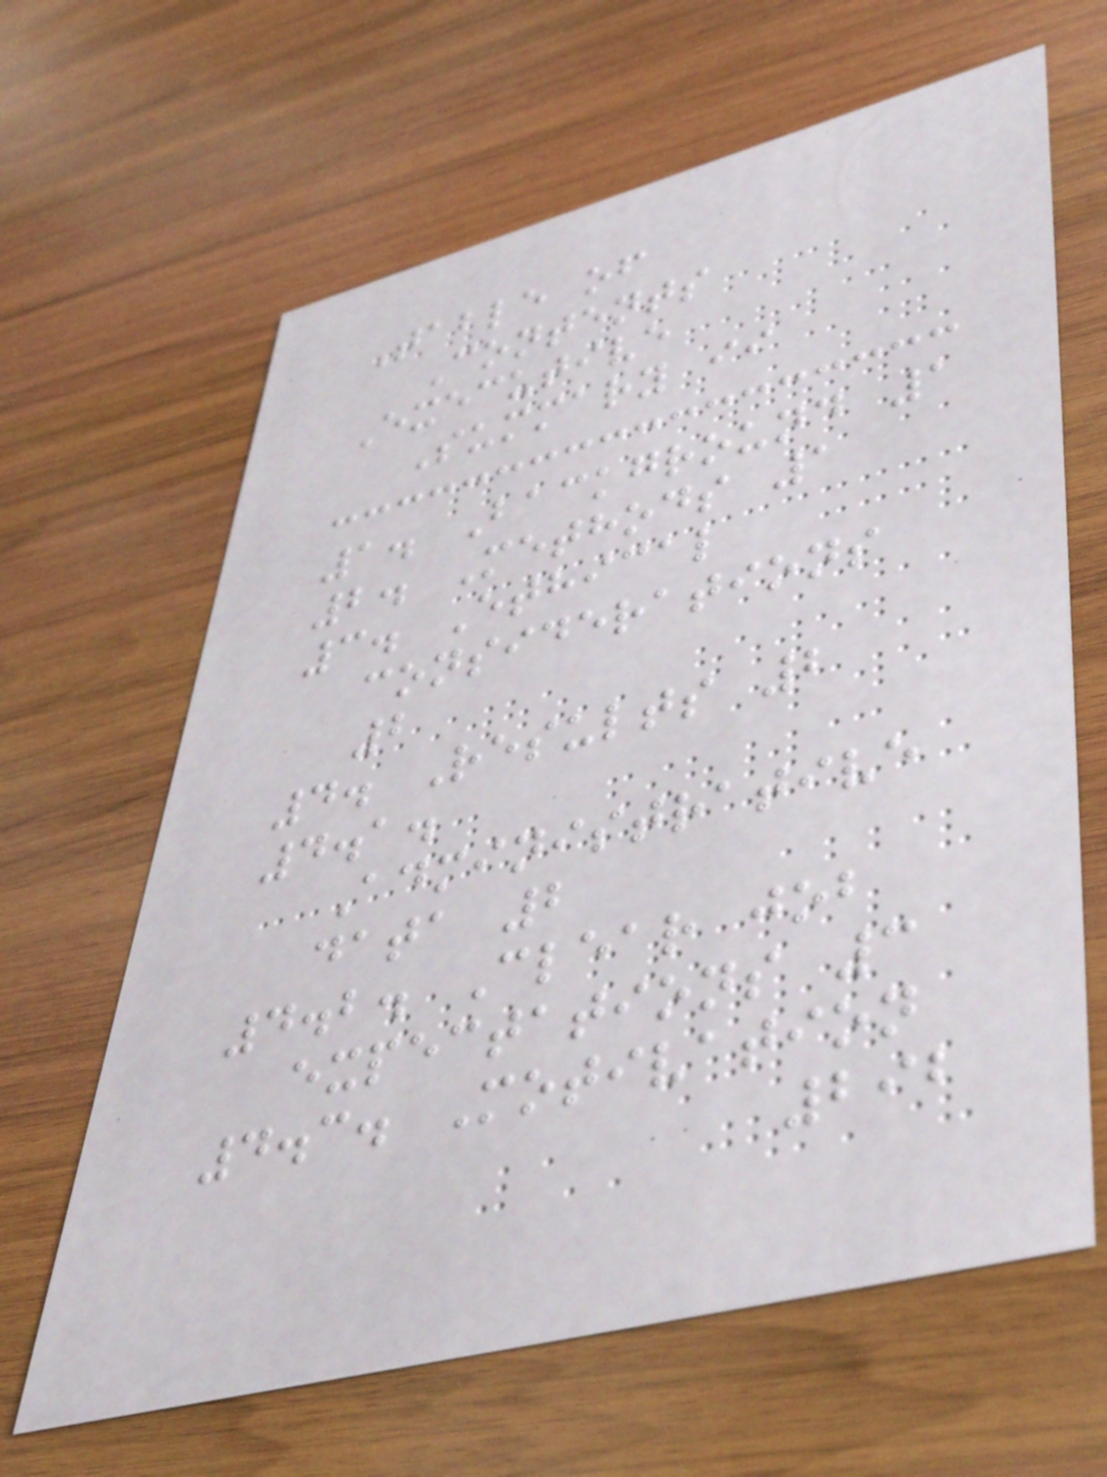Table of
Contents
Executive
Summary ii
1. Background 1
2. Methods 1
3. Ethical
considerations
2
4. Results 2
4.1.
Administrative
data 2
4.2. Clear job
expectations 3
4.3. Motivation
292
